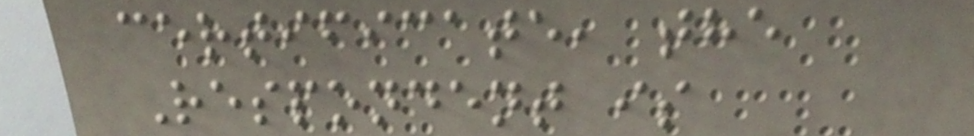certificate, the
Respondent is
